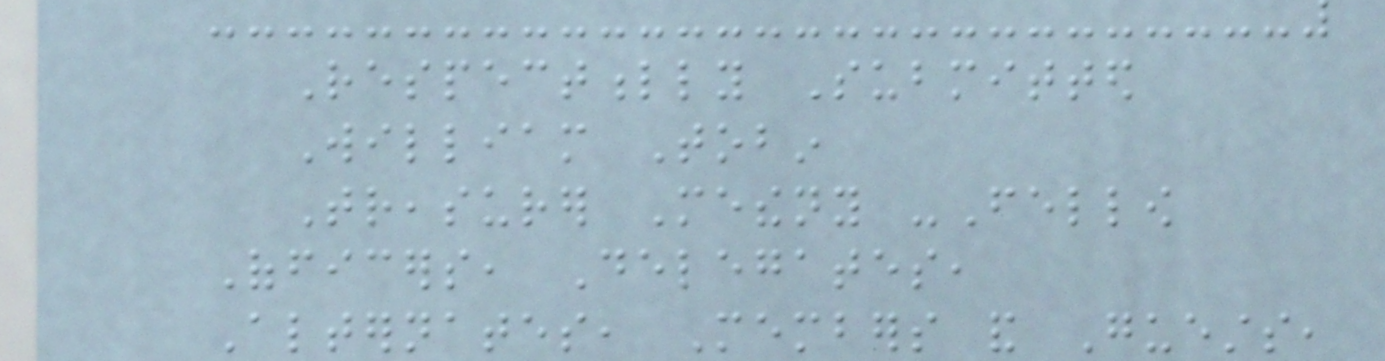Respectfully Submitted
William Tobin
Treasurer Metheny -Fellow
Officers, Delegates,
Alternates, Members and Guests,
